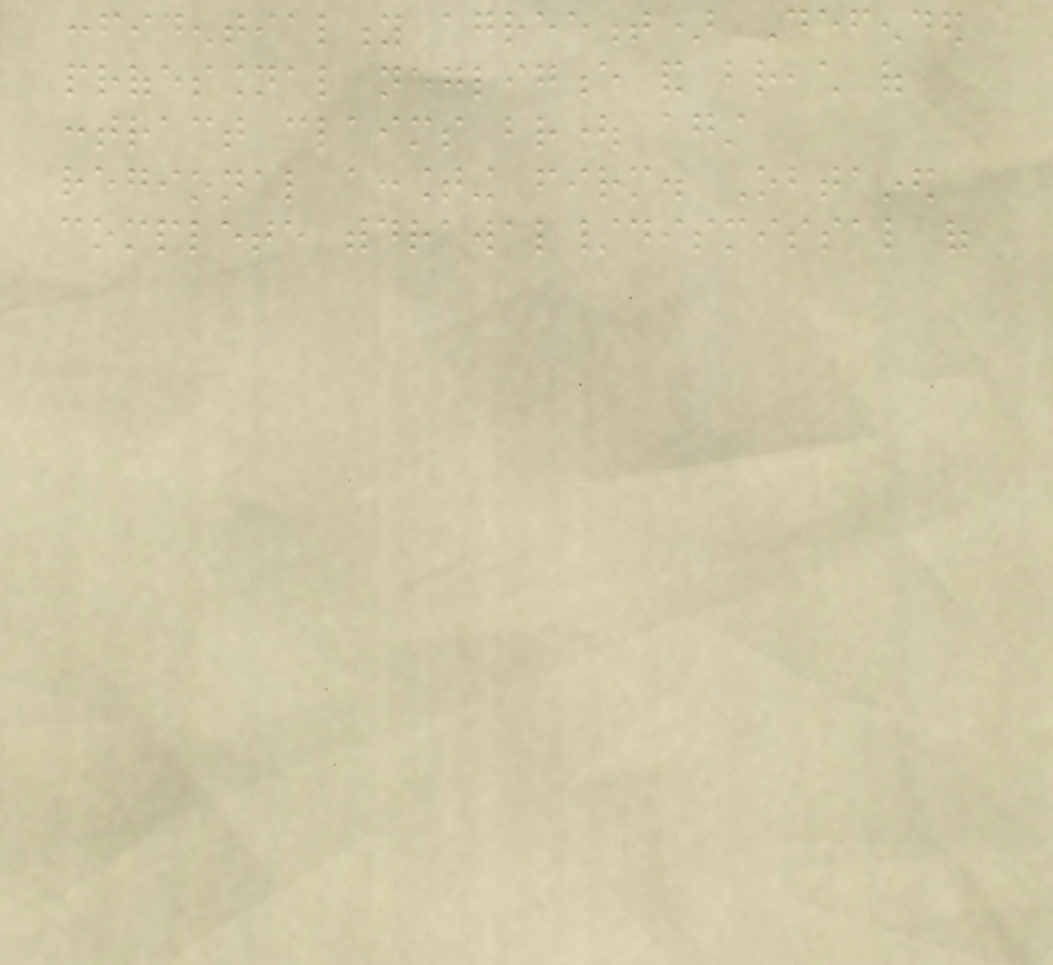confidentiality agreement) Defended
professional negligence and breach of
contract claims brought against
regional accounting firm. Obtained
complete withdrawal/dismissal of
